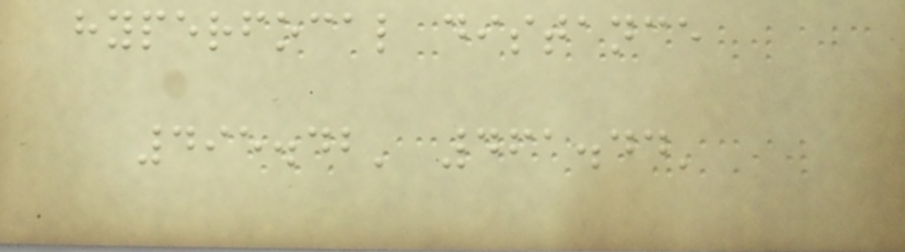hyperfocal distance
495.42' 461.44'
